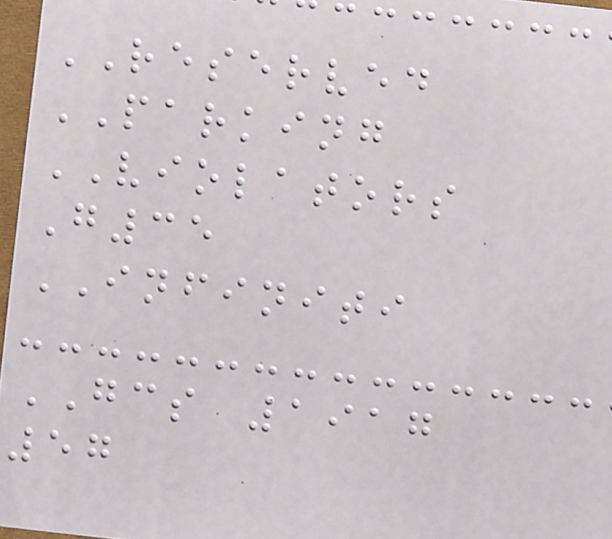RESERVED
PARKING
VIOLATORS
G35
INFINITI
GCS 1917
57
